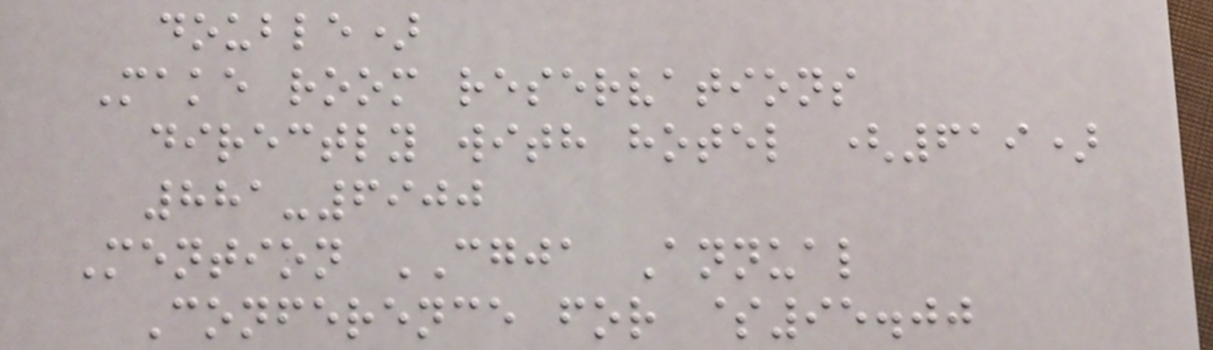double)
Make room reservations
directly with hotel (619)
881-6900
Mention CGJA Annual
Conference for $95.00
